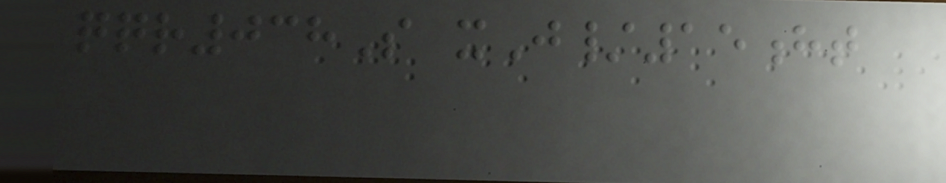qqr038S xJ/15ht
